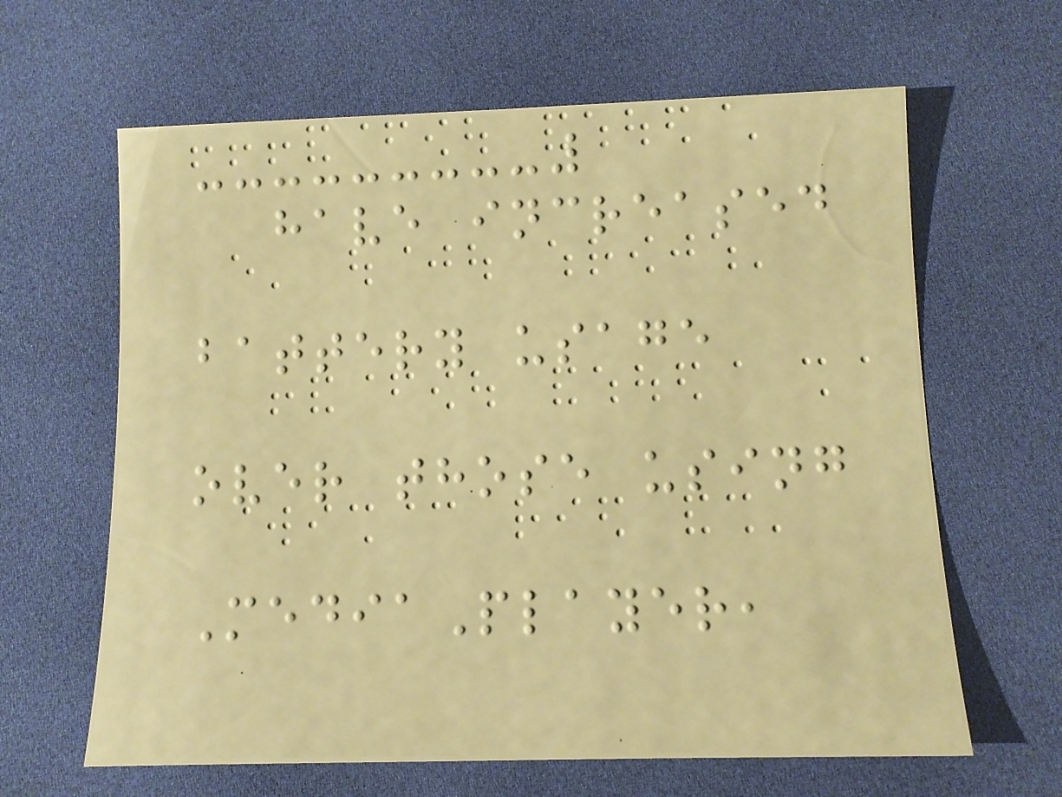have increased
battery usage
over those using
MediaPlayer,
